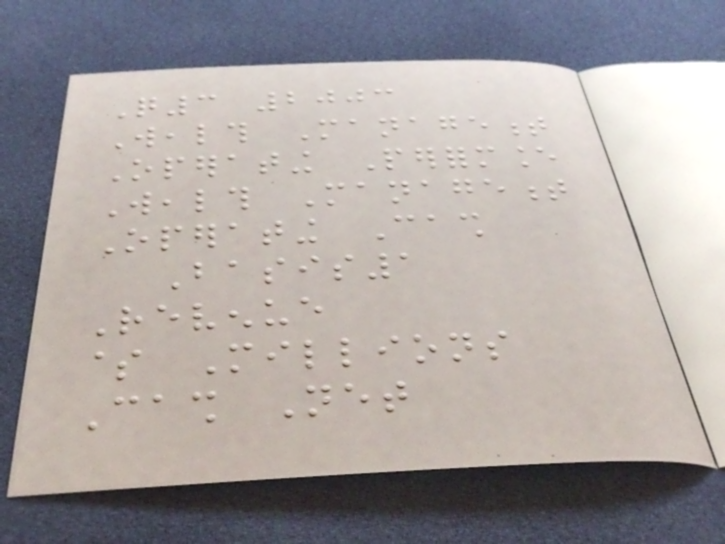Q3 2003
Wealth Management
Operating Performance
Wealth Management
Operating Cash
Basis1
Revenue
$ Millions
Cash Net
